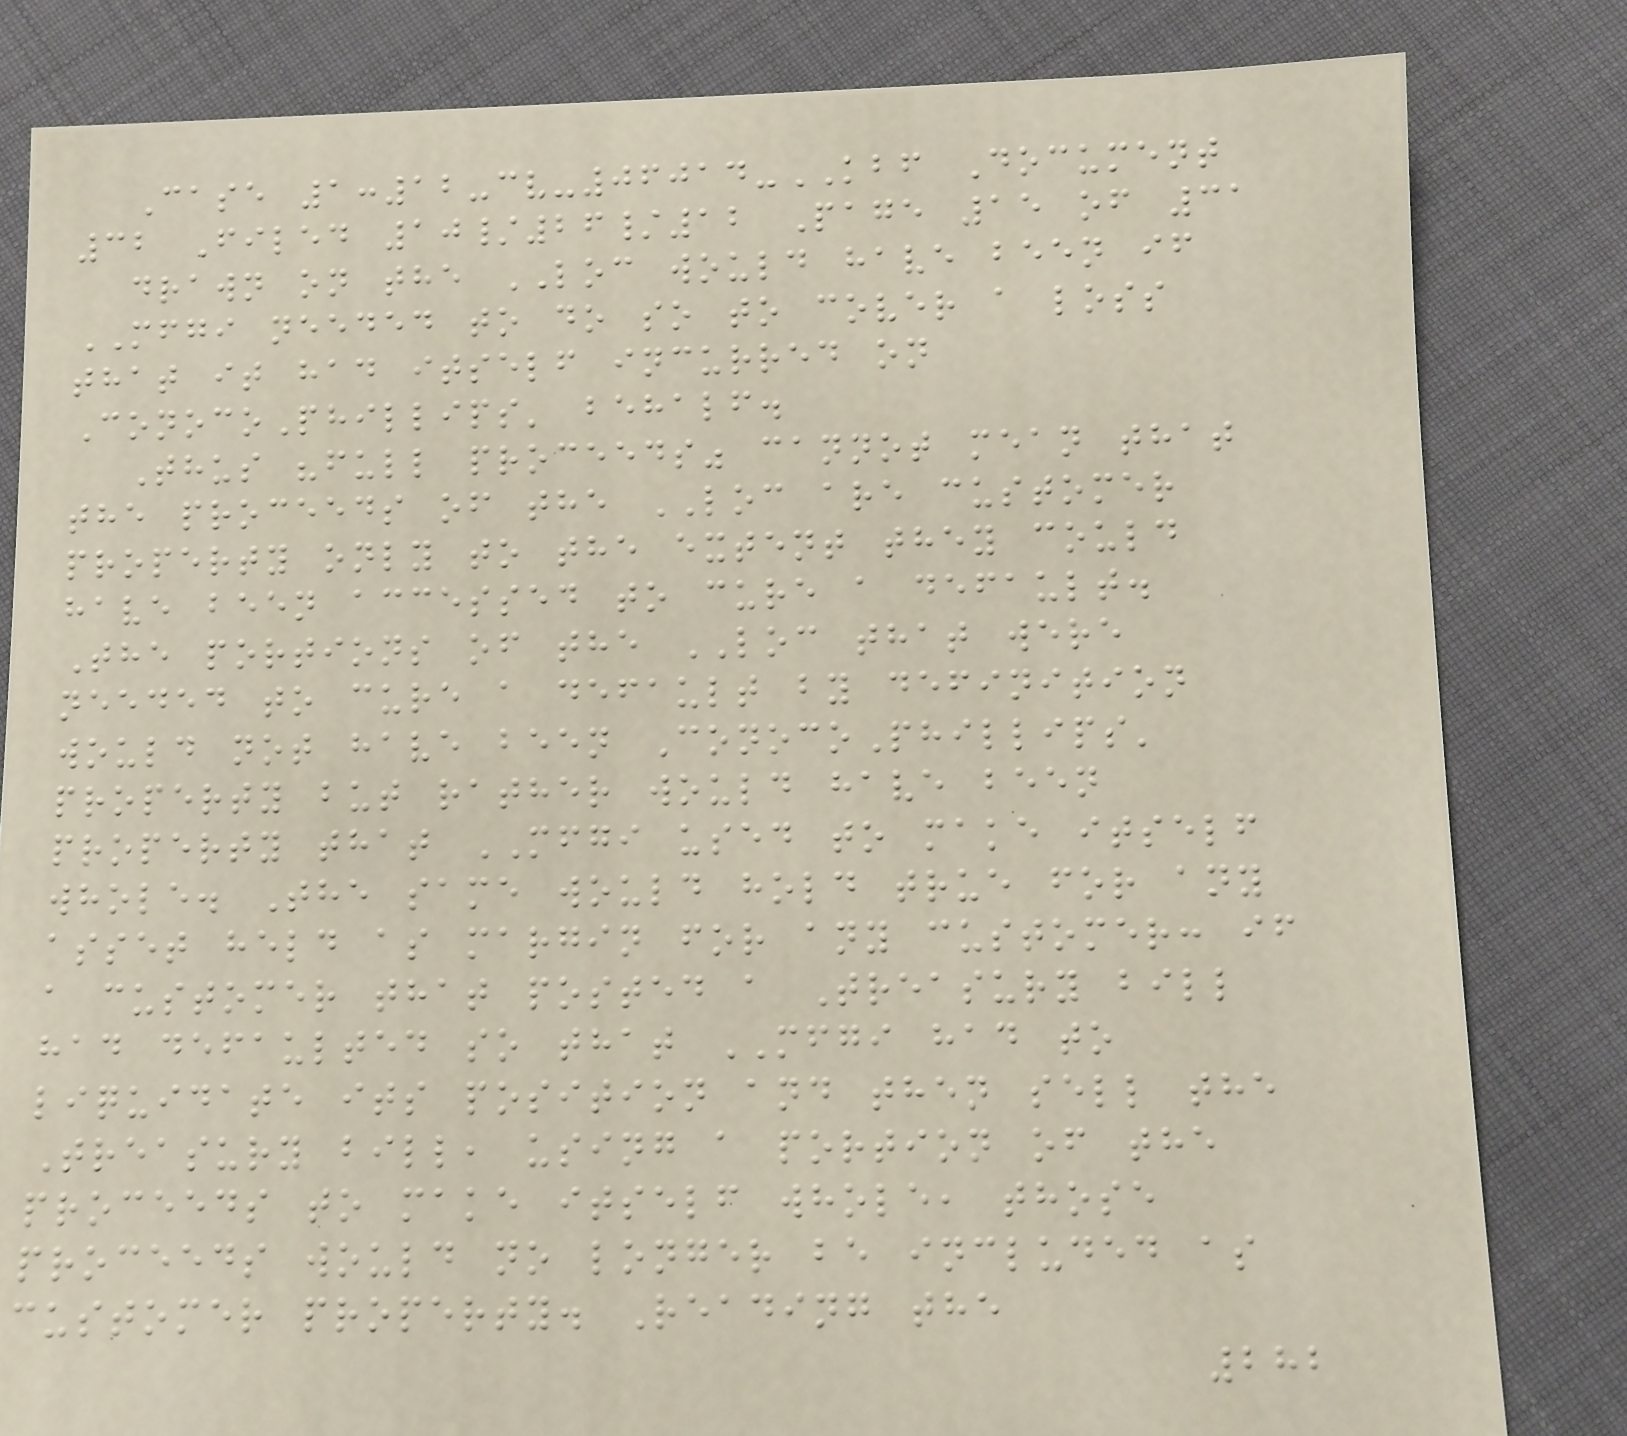Case 1:12-cv-06014-KBF Document
32 Filed 10/26/12 Page 15 of 31
drawn on the LOC would have been if
MFGI needed to do so to cover a loss
that it had itself incurred on
ConocoPhillips' behalf.
Thus "full proceeds" cannot mean that
the proceeds of the LOC are customer
property only to the extent they could
have been accessed to cure a default.
The portions of the LOC that were
needed to cure a default by definition
would not have been ConocoPhillips'
property but rather would have been
property that MFGI used to make itself
whole. The same would hold true for any
asset held as margin for any customer: if
a customer that posted a Treasury bill
had defaulted so that MFGI had to
liquidate its position and then sell the
Treasury bill, using a portion of the
proceeds to make itself whole, those
proceeds would no longer be included as
customer property. Reading the
282
